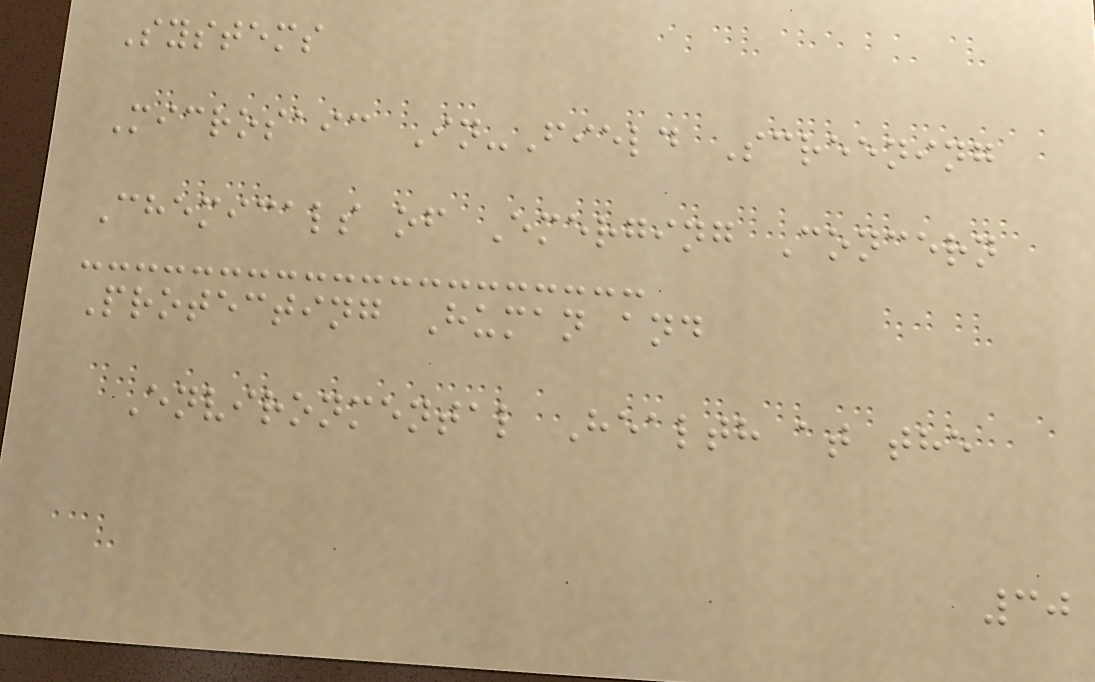Systems
Microsaic In-Field Screening
Chemicals of Emerging Concern
Protecting Human and
Environmental Health at the
30
